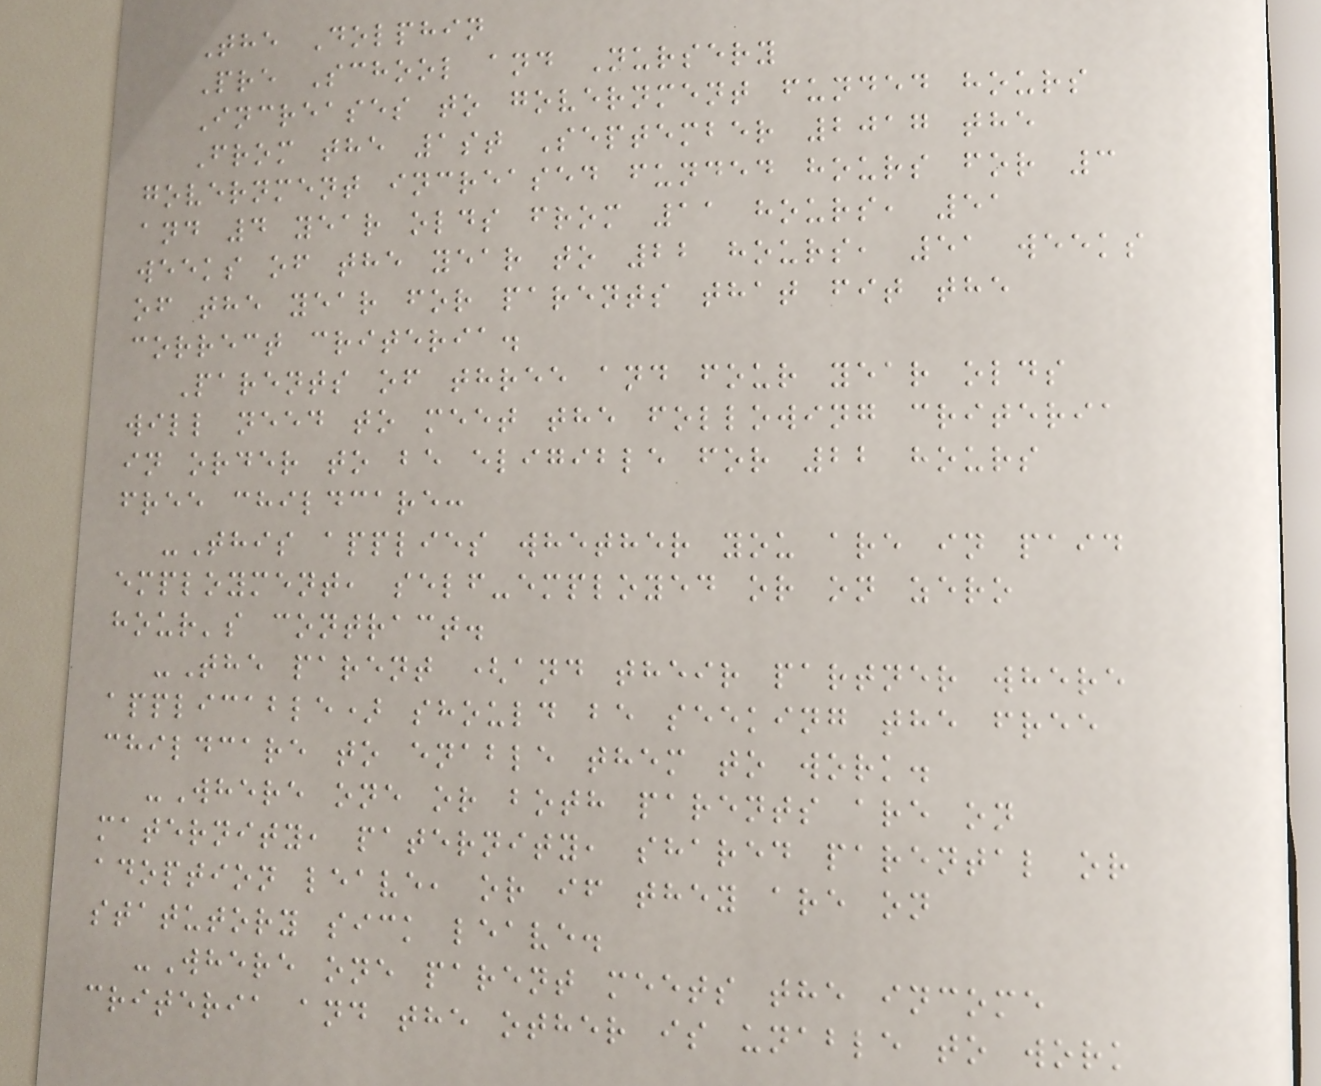The Dolphin
Pre School and Nursery
Increases to government funded hours
From the 1st September 2017 the
government increased funded hours for 3
and 4 year olds from 11 hours, 51
weeks of the year to 22 hours, 51 weeks
of the year for parents that fit the
correct criteria.
Parents of three and four year olds
will need to meet the following criteria
in order to be eligible for 22 hours
free childcare:
-This applies whether you are in paid
employment, self-employed or on zero
hour's contract.
-The parent (and their partner where
applicable) should be seeking the free
childcare to enable them to work.
-Where one or both parents are on
maternity, paternity, shared parental or
adoption leave, or if they are on
statutory sick leave.
-Where one parent meets the income
criteria and the other is unable to work
